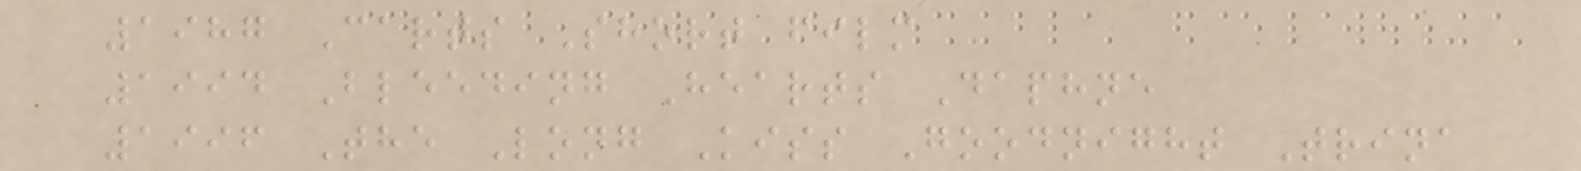1987 Carts Short film
1994 Bleeding Hearts Daphne
1996 The Long Kiss Goodnight Trina
